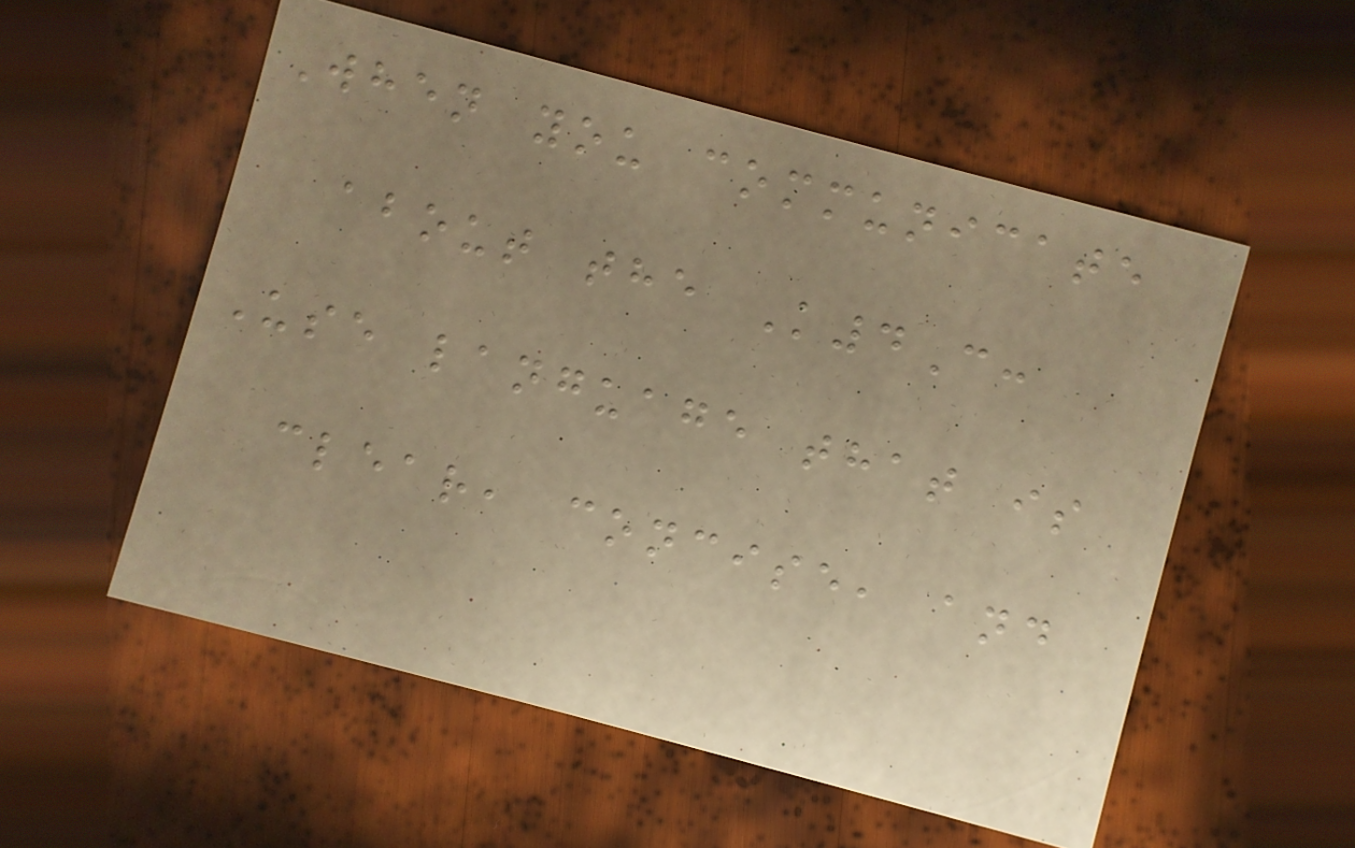When you communicate
about the K4C:
Use language that is
clear, concise, and
